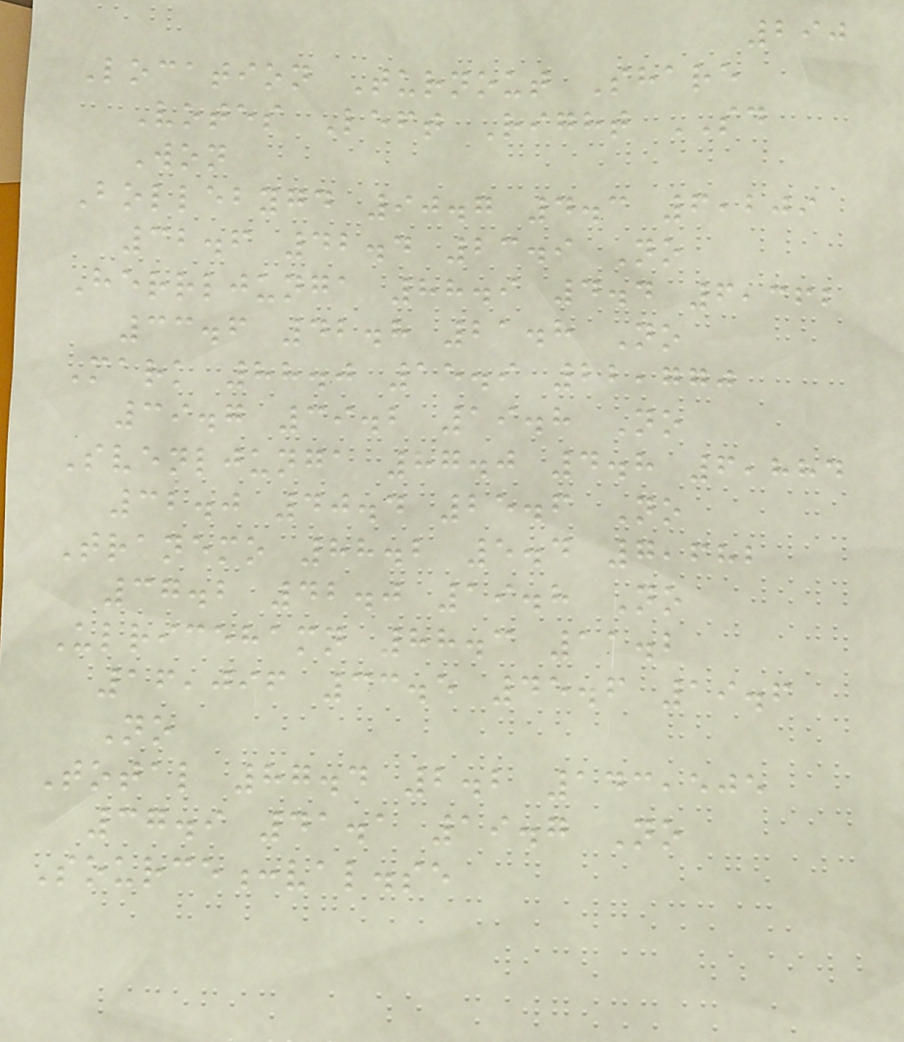290
Location Turnout Share
Votes Left Right SD
Won
Bollebygd 90.7 4.3 6,209
32.6 42.4 23.9 No
Herrljunga 88.9 4.4 6,362
33.6 42.8 21.8 No
Mark 88.0 15.9 22,770
39.7 39.2 19.8 No
Svenljunga 87.0 4.8 6,884
32.0 40.4 25.6 No
Tranemo 88.2 5.4 7,682
37.2 42.0 19.8 No
Ulricehamn 88.3 11.2
16,096 33.5 45.6 19.6
No
Total 87.4 2.2 143,505
37.9 41.1 19.7 No
Source:val.se
